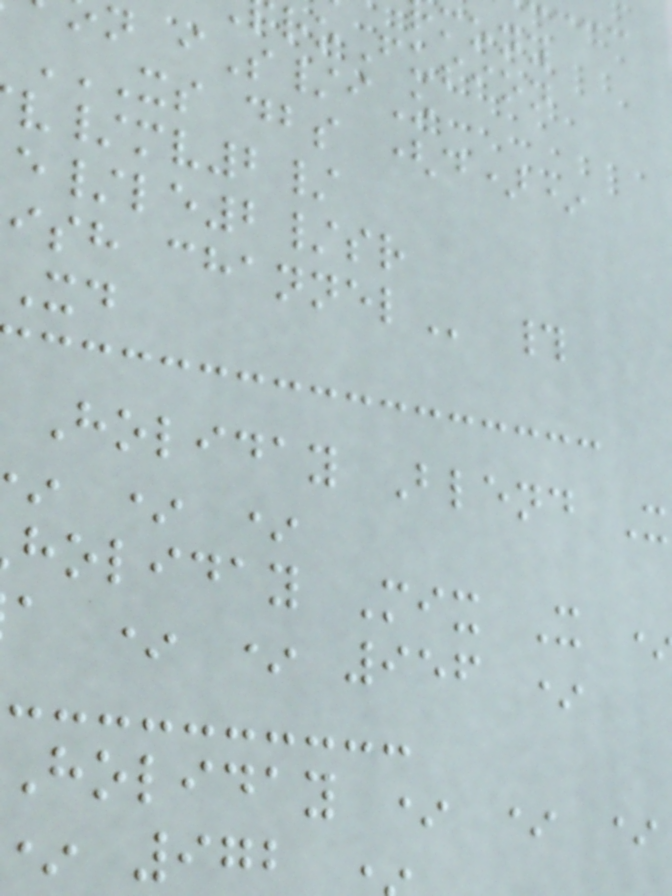roFusion
n iS/iO
v/mv2/
e/le2/sr
Holiday Blend X
* *
holiday Mix X
a * * 956 *
Holiday * * *
